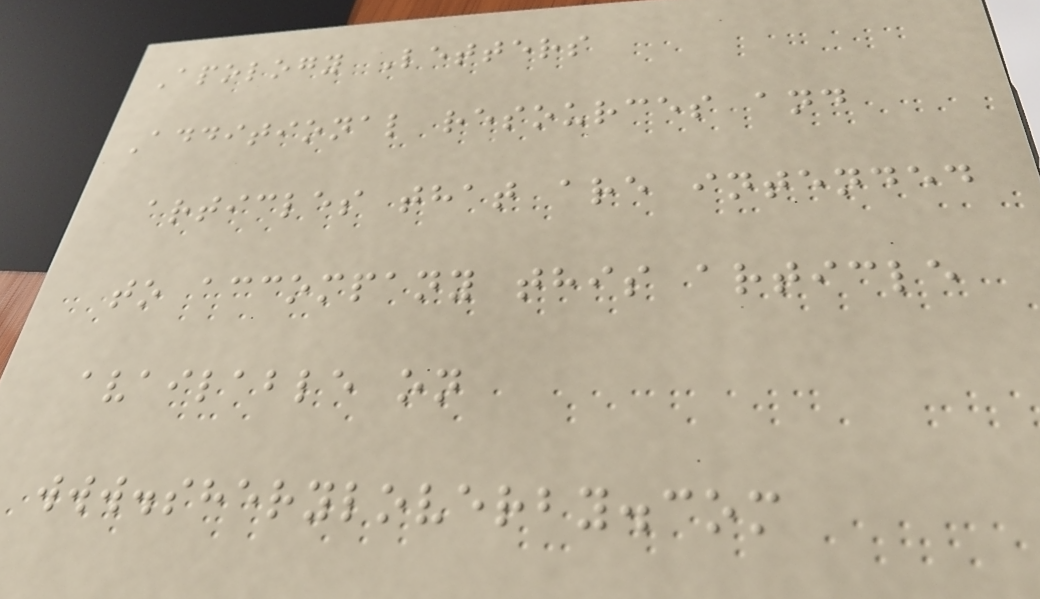Apology Letters
Additional resources and
articles that are intended
to accompany this article
available on
www.sheryloverby.com
